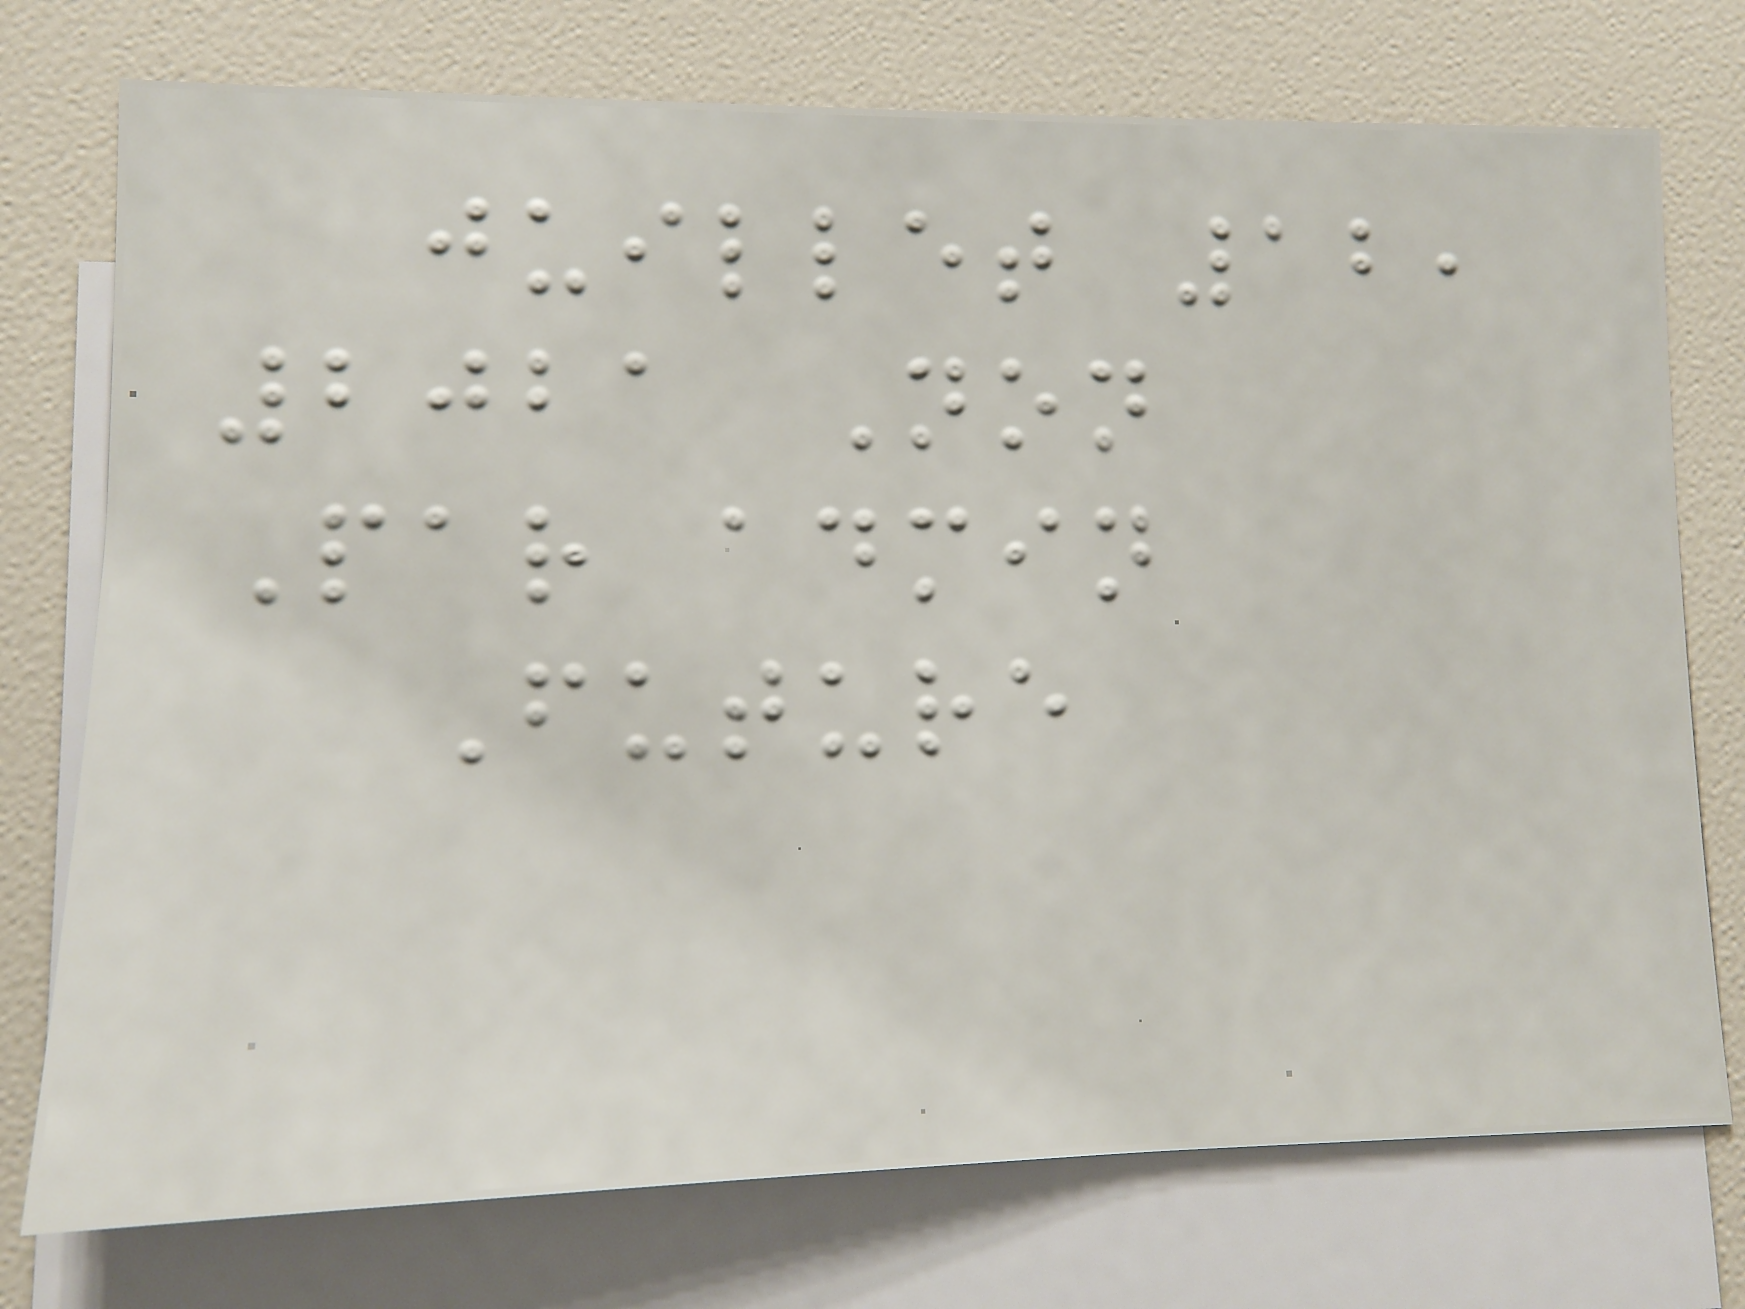juillet 12,
2021 Non
Par admin
Future
